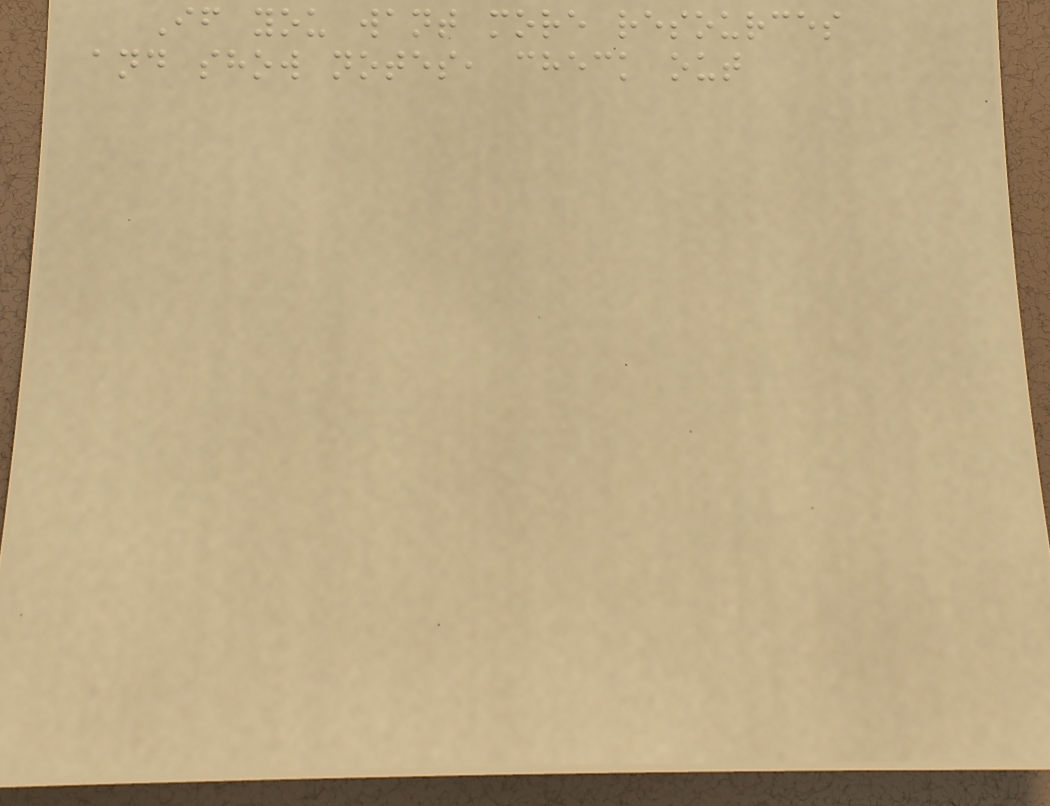If you want more resources
and show notes, check out
